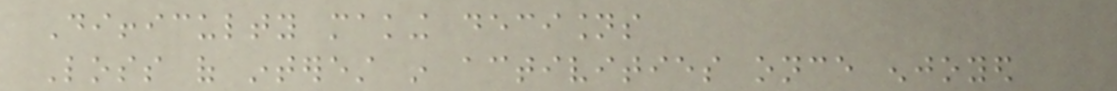Difficulty making decisions
Loss of interest in activities once enjoyed
